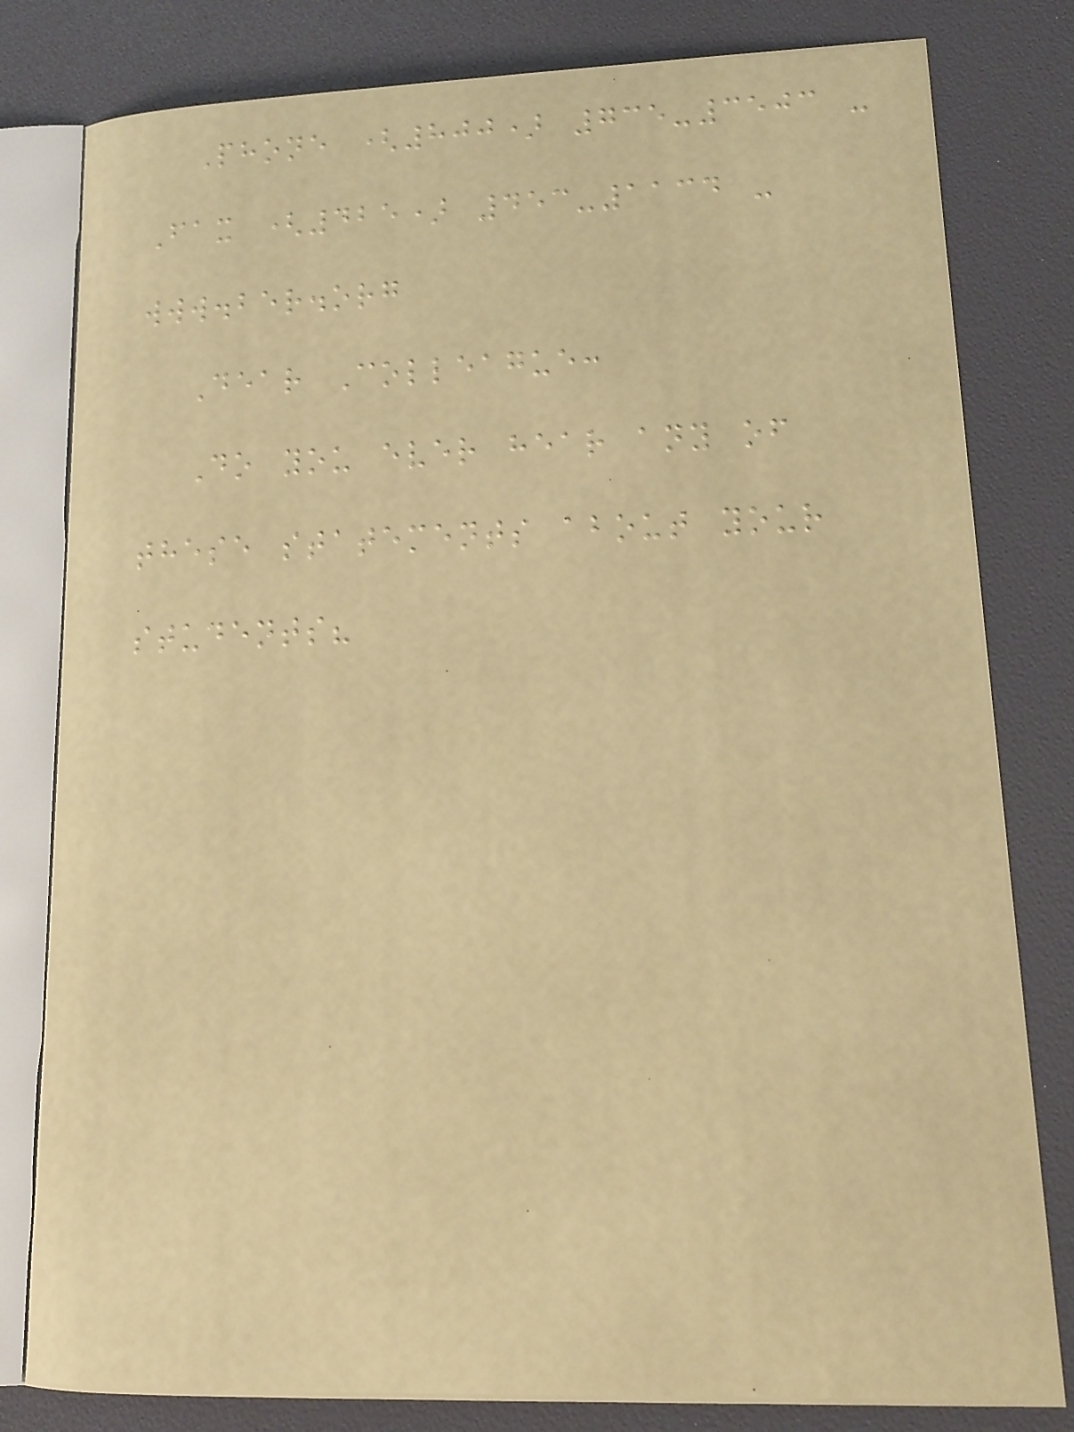Phone (800) 735-3503 -
Fax (425) 453-1134 -
www.ber.org
Dear Colleague:
Do you ever hear any of
these statements about your
students?
